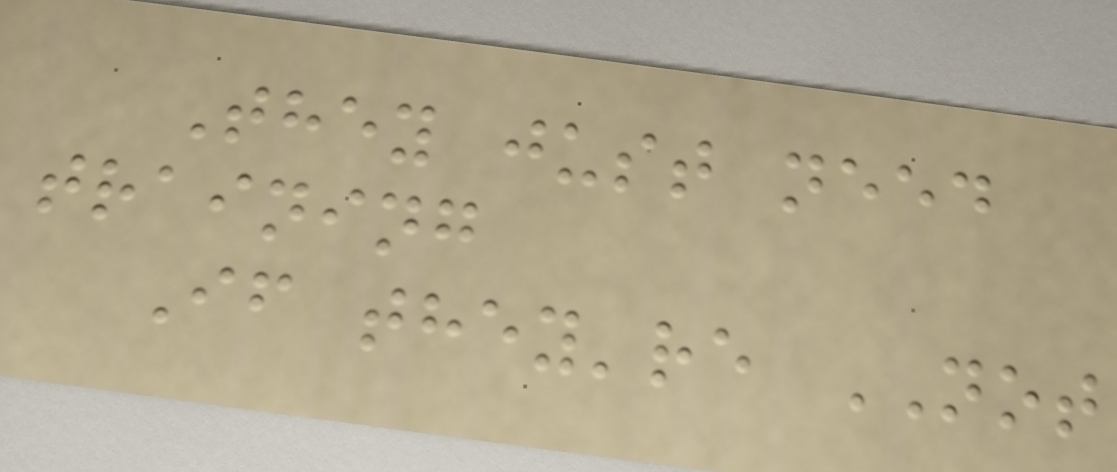They just need
training
If they're NOT
